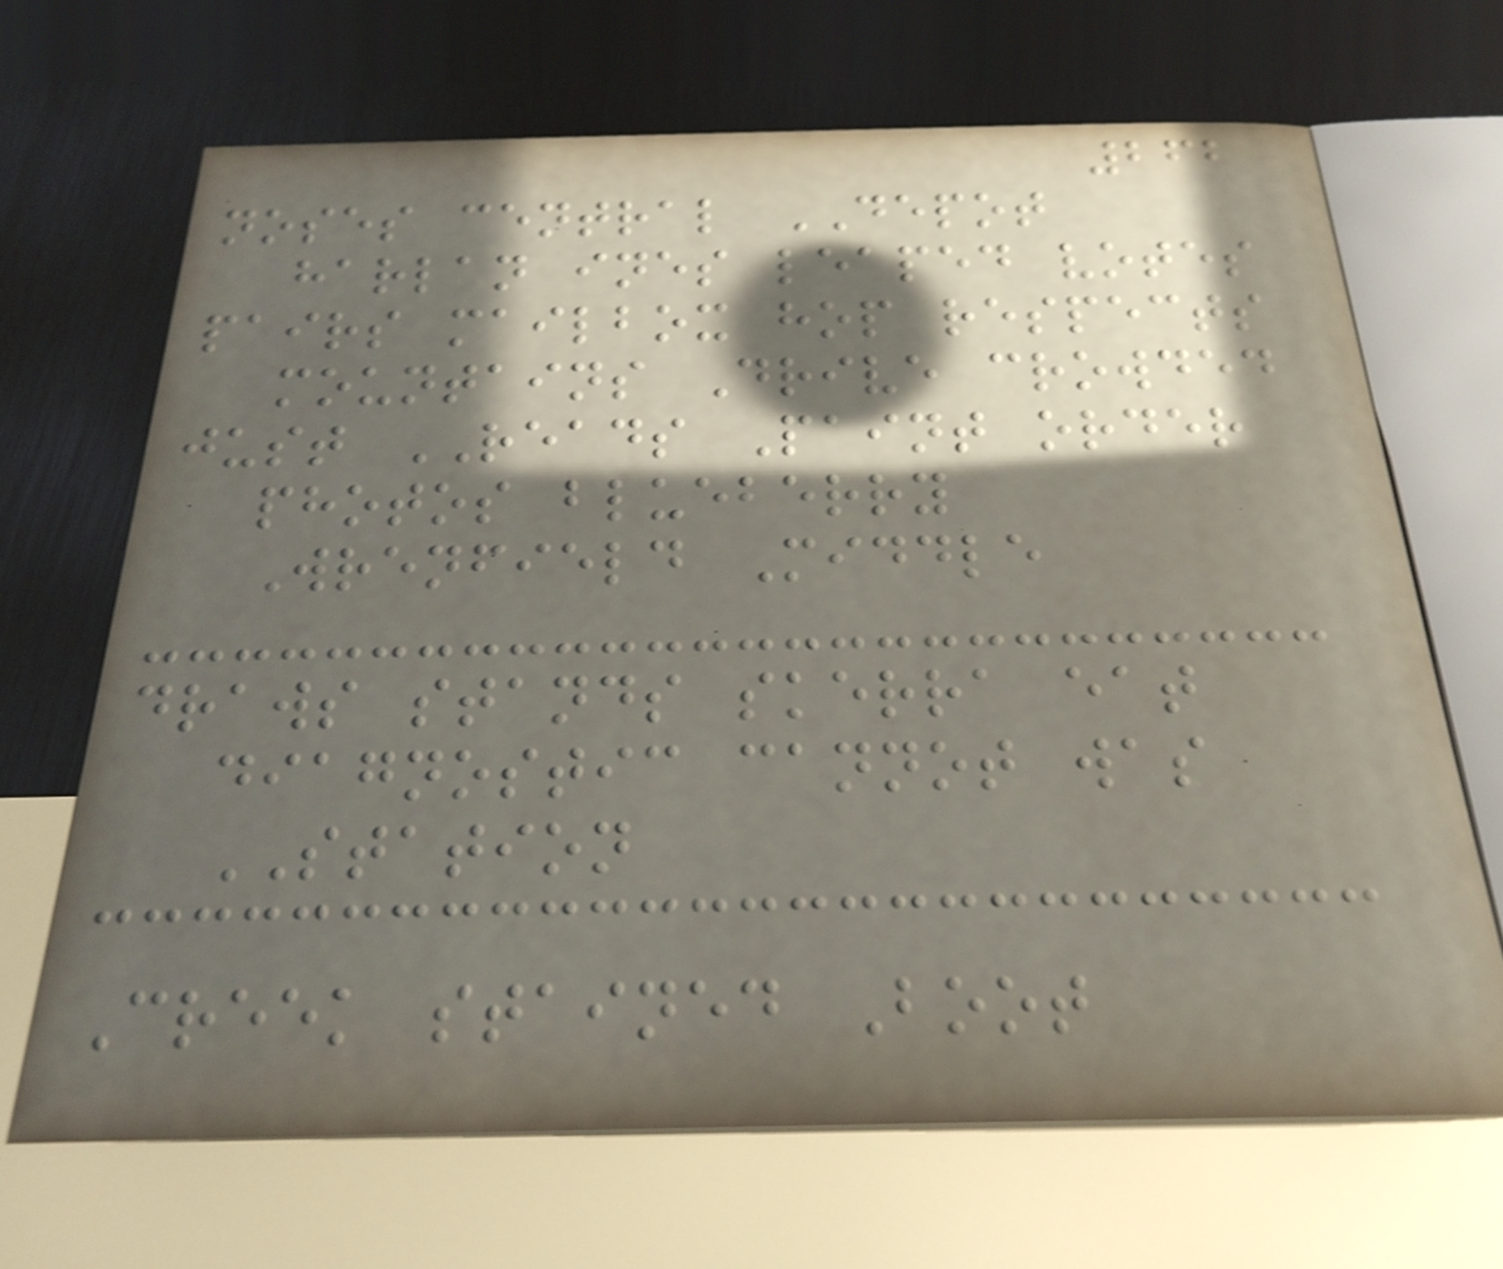262
noses central DEPOT
harlan ines leaped votes
pairs mailbox hop respects
mountains Drive crowded
just READS Paint order
photos blueberry
Wrenfield Middle
draws stands skerra eat
diagnostic cannot was
STATION
Creek stained Boot
